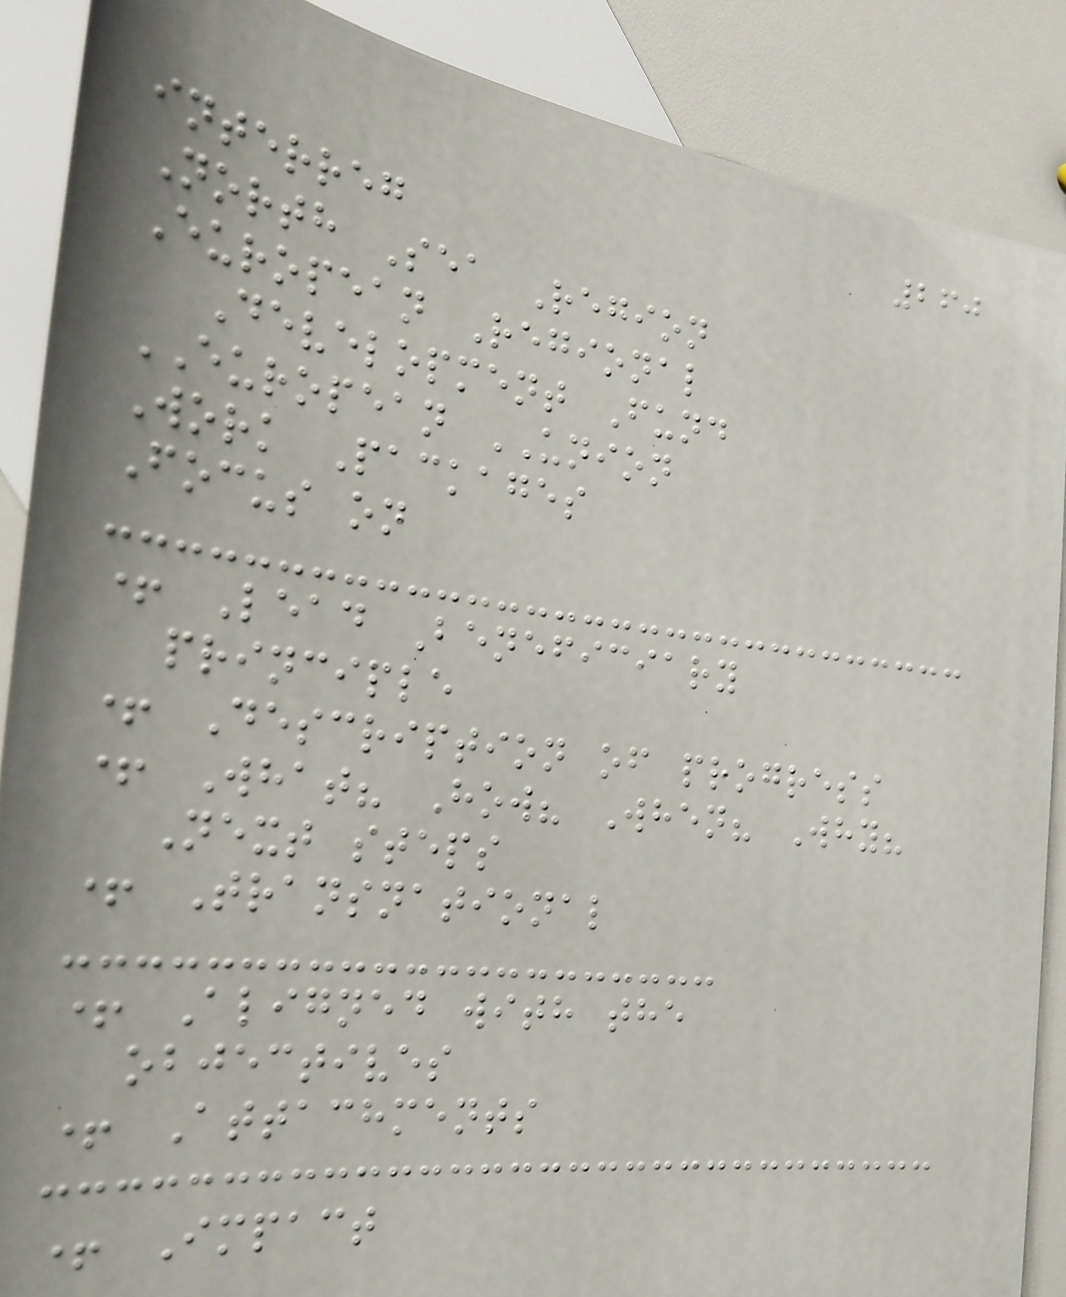260
interreg
North Sea Region
European Regional
Development Fund
EUROPEAN UNION
Work Packages
Focus on
+ Lead Beneficiary
principle
+ Description of progress
+ What? How? When? Why?
Next steps
+ Transnational
+ Aligned with the
objectives
+ Attachments
+ Impact
